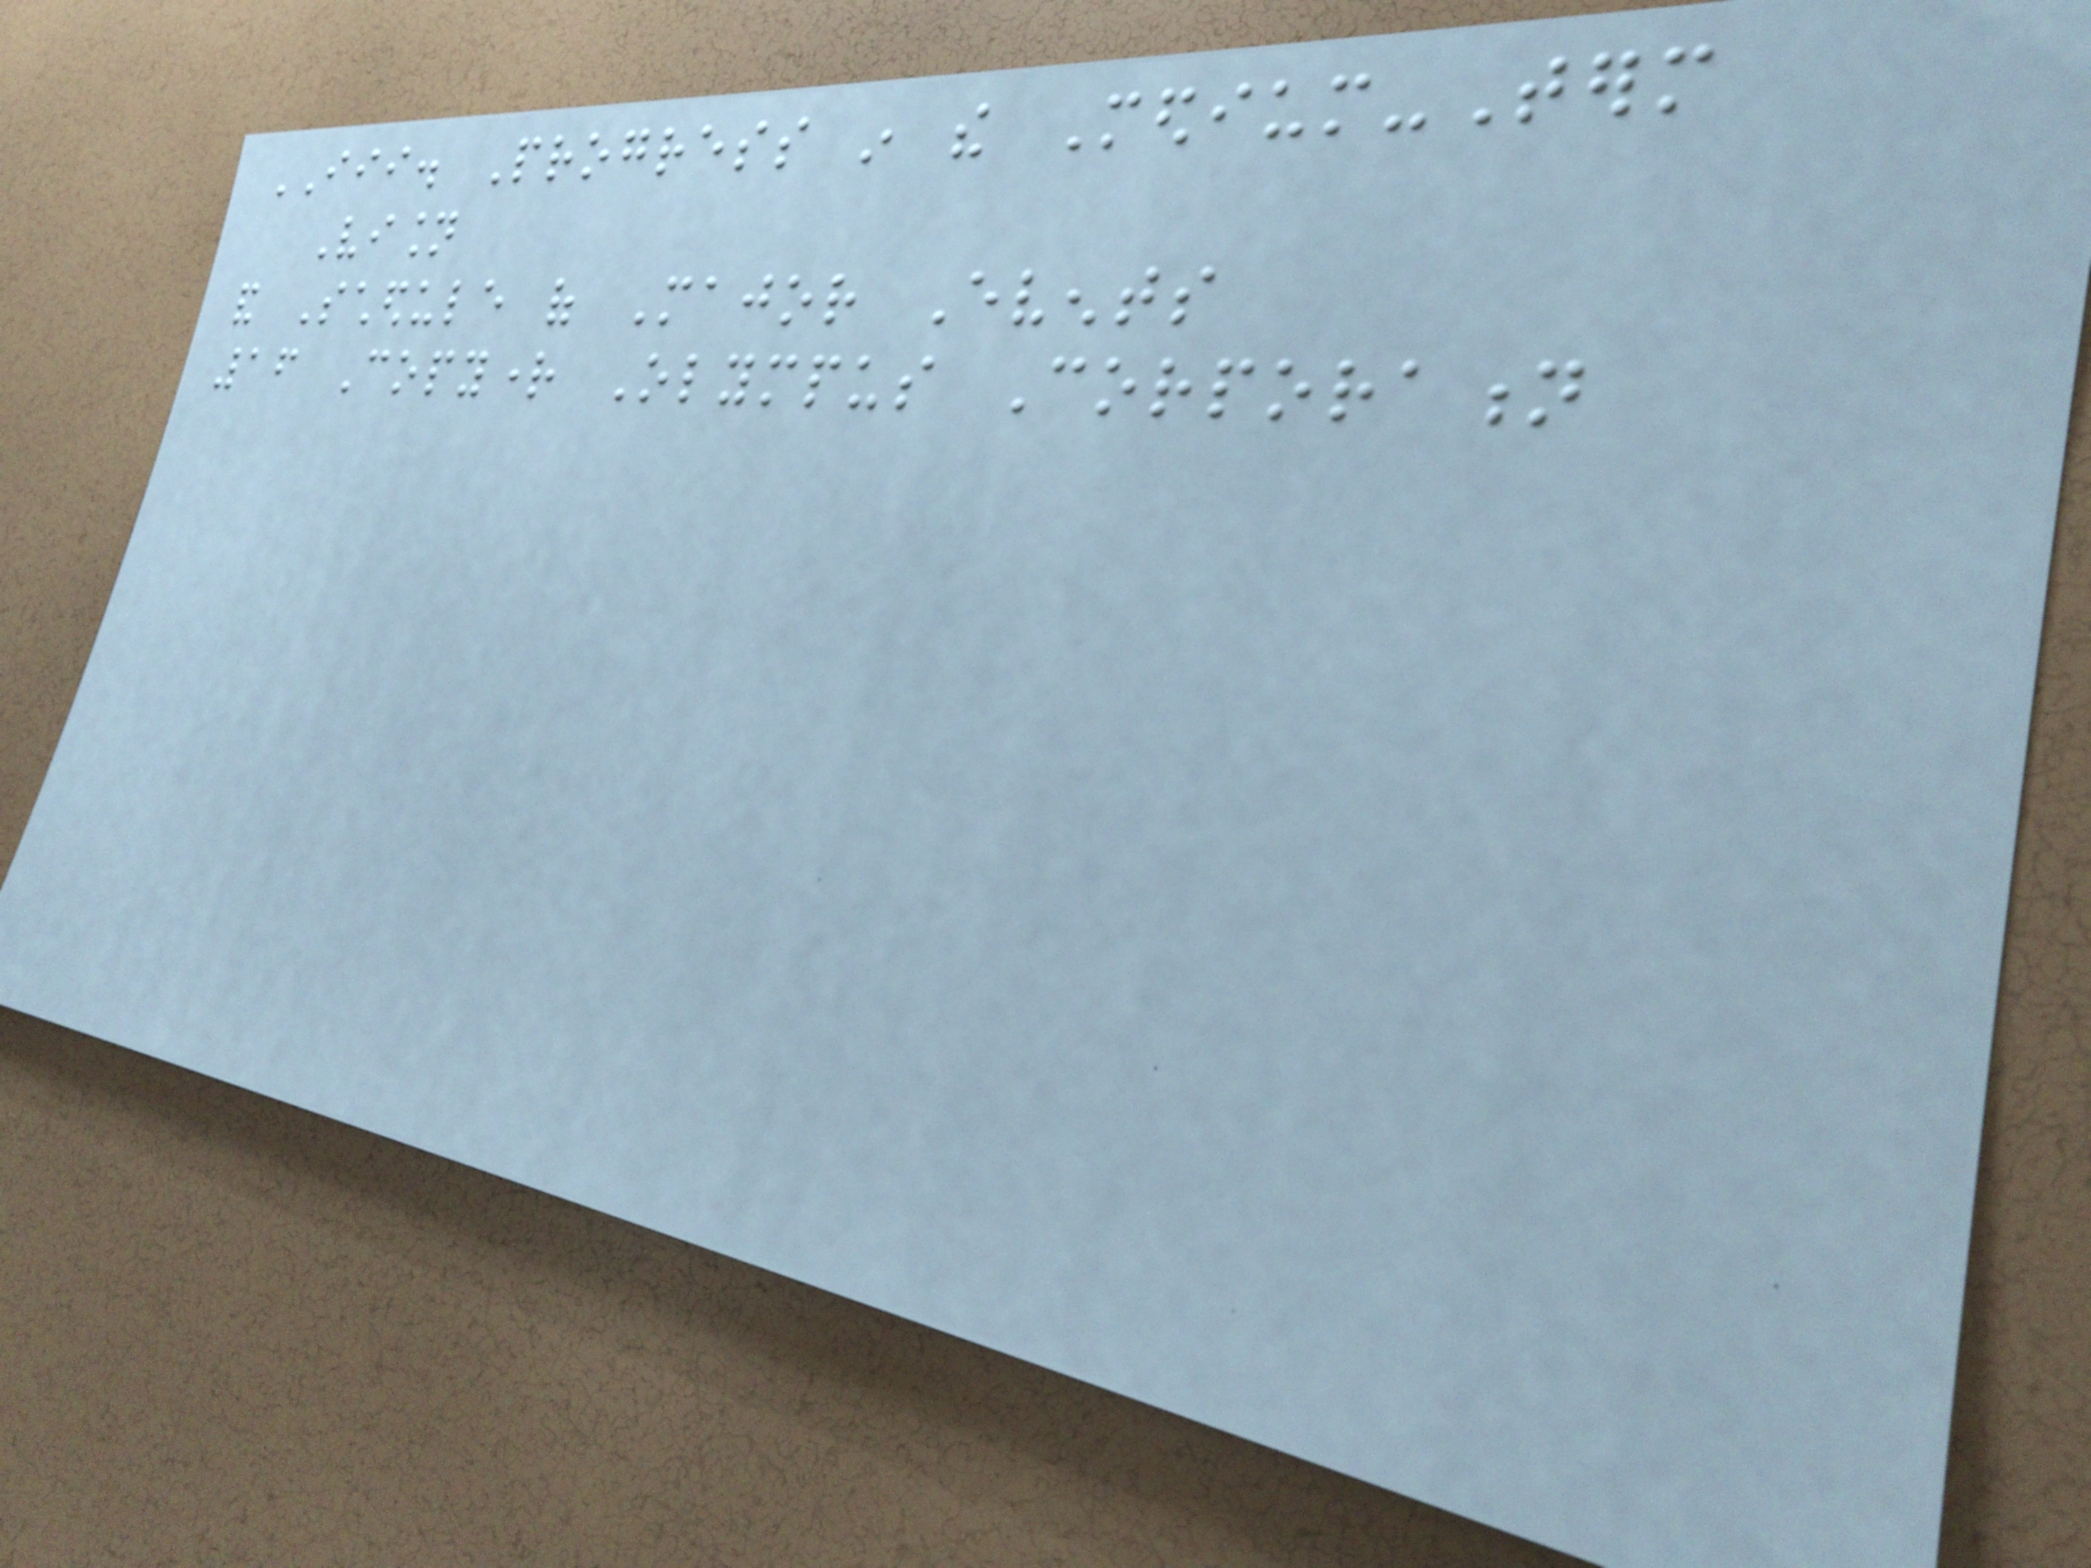III. Progress in the Medium-Term
Vision
and Schedule of Major Events
16 Copyright Olympus Corporation
